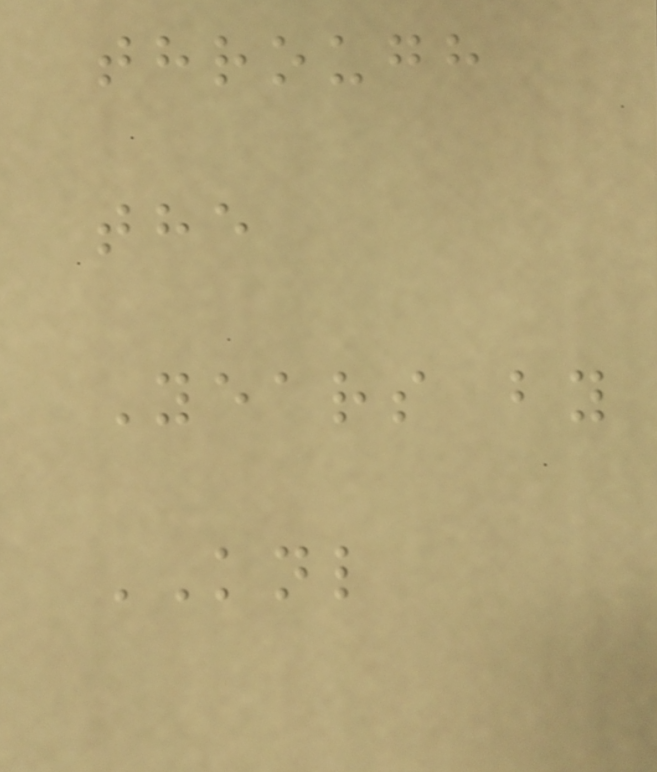through
the
Years by
KNL
